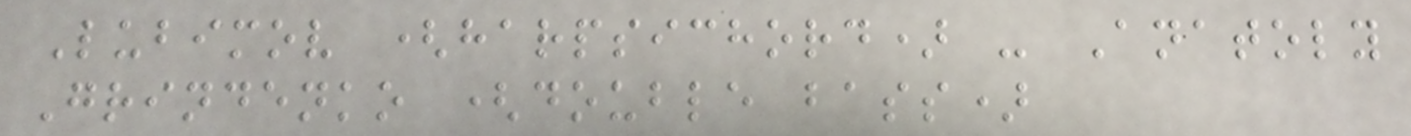Lubimov (harpsichord) - Anatoly
Grindenko (double bass)
